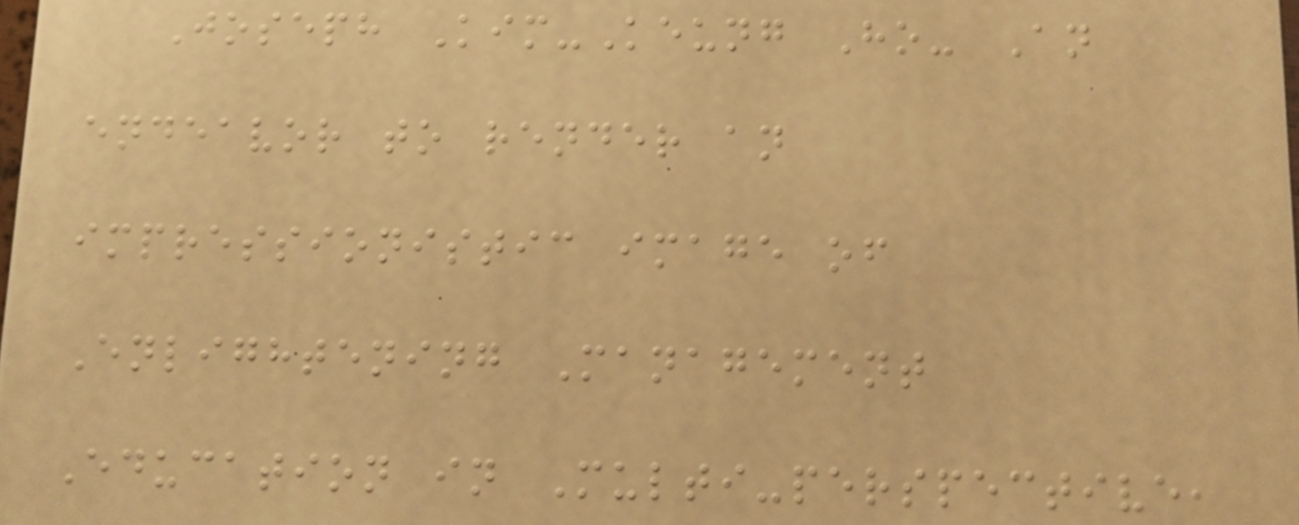Joseph Kim-Keung Ho- An
endeavor to render an
impressionistic image of
Enlightening Management
Education in Multi-perspective,
